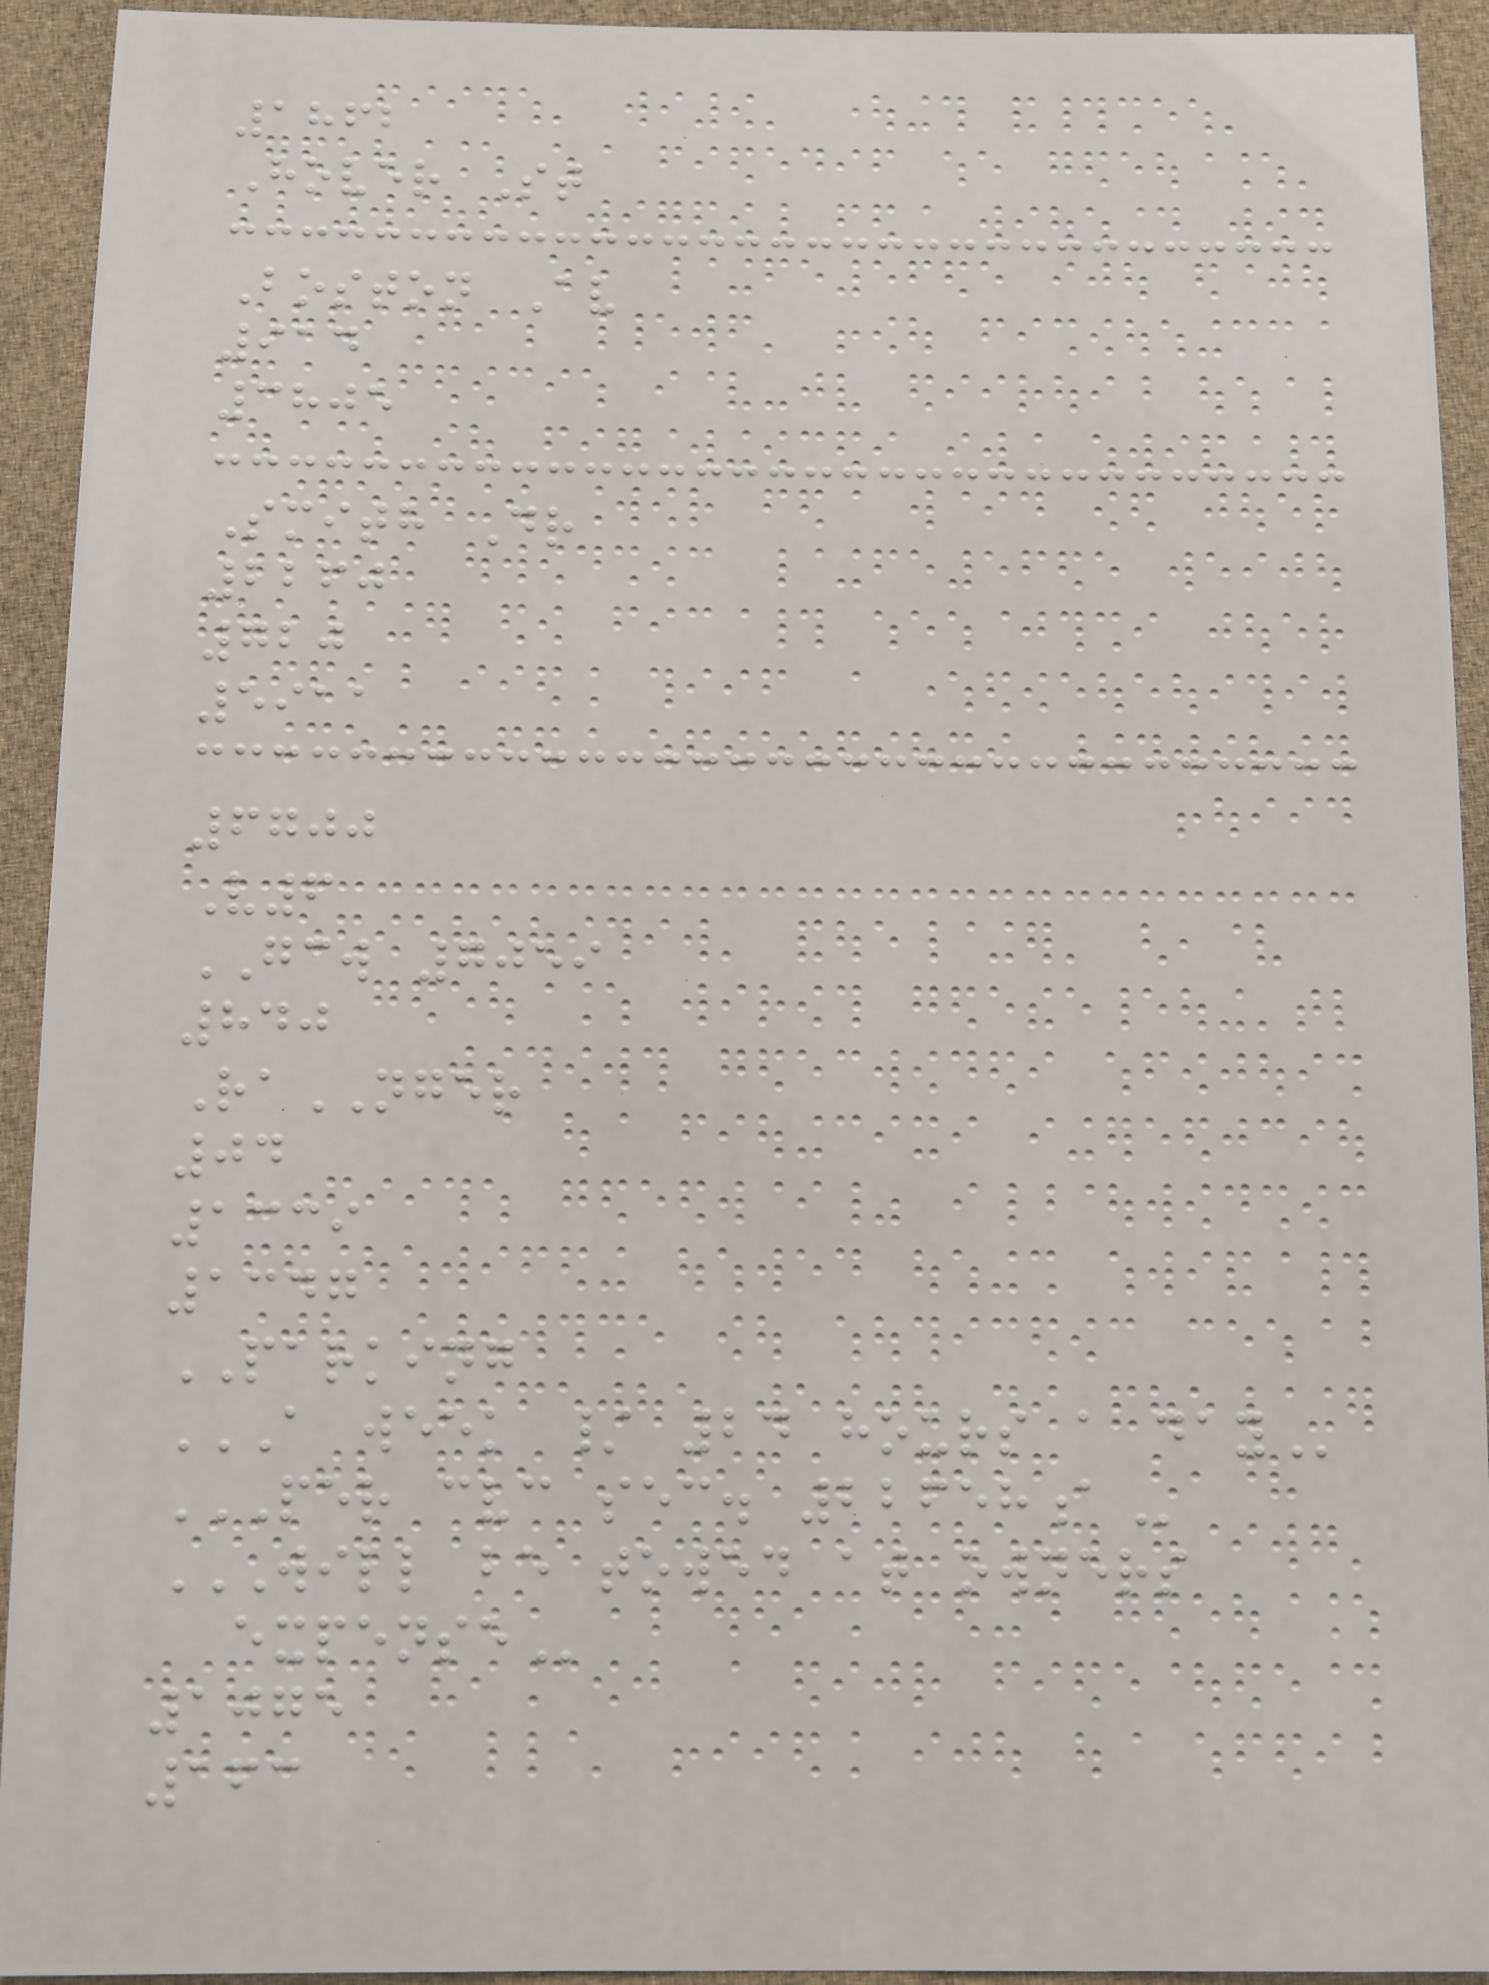1862
Hover St
Boston Av
914
3805
Smith Dr
2260
720
5911
6700
V6
GCW 7059
840
RaNGER
04
1339
1347
PARKING
A WEEK / 24 HOURS A DAY
PER CVC SEC. 22658A
WILL BE TOWED AT OWNERS
EXPENSE
1075
163
